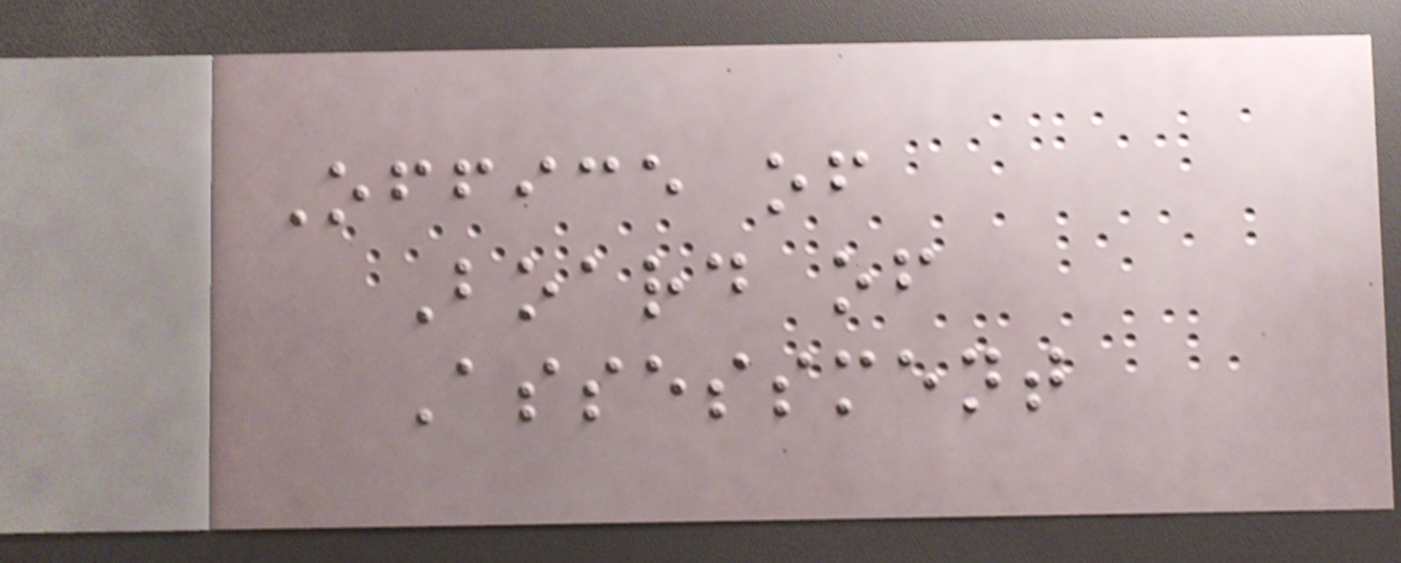Office of
Board of
Assessment
